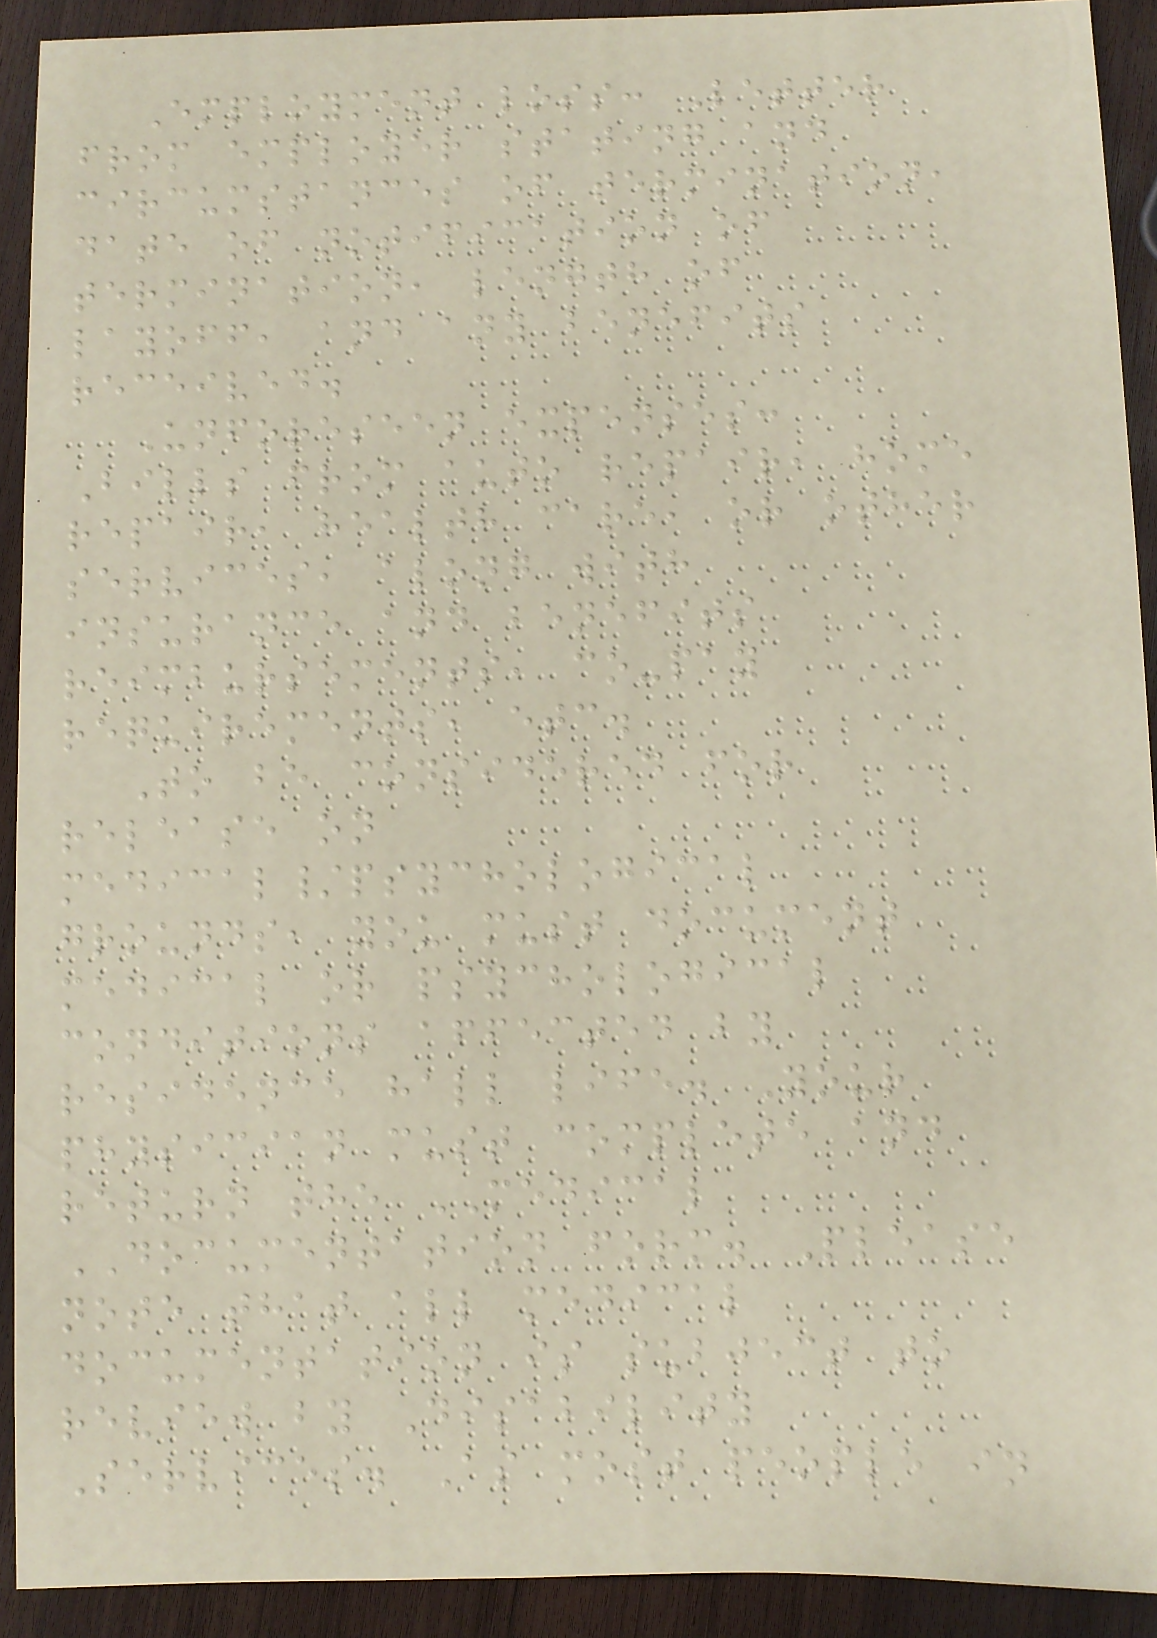Employment loss: Letter
from employer stating and
circumstances of termination,
date of notification of
termination, length of
layoff, and any benefits
received.
Unforeseen expenses:
Bills from auto repair, home
repair, health care, or other
services, along with
insurance and benefits
reimbursements, co-pay
requirements, etc.
To be considered for
release on
medical/psychological
grounds, you must document
medical or psychological
conditions affected by
residence hall life. Your
physician must complete and
return the MEDICAL
DOCUMENTATION form. Please
note that all medical
documentation is subject to
review by Disability
Services. As most people in
